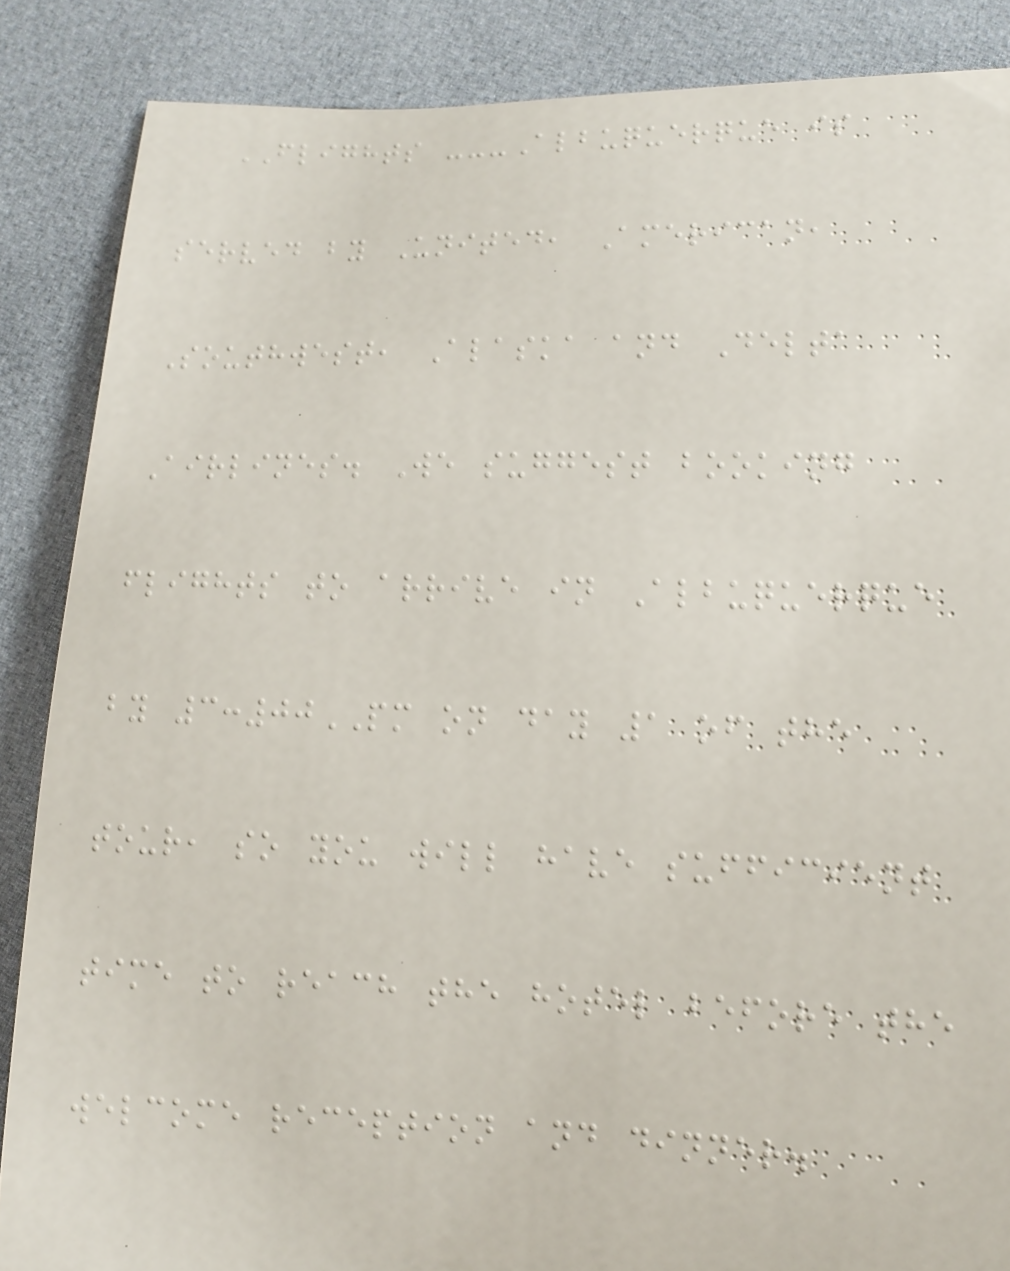FLIGHTS ---Albuquerque is
served by United, American,
Southwest, Alaska and Delta
Airlines. We suggest booking
flights to arrive in Albuquerque
by 3:00PM on day 1 of the
tour, so you will have sufficient
time to reach the hotel before the
welcome reception and dinner.
